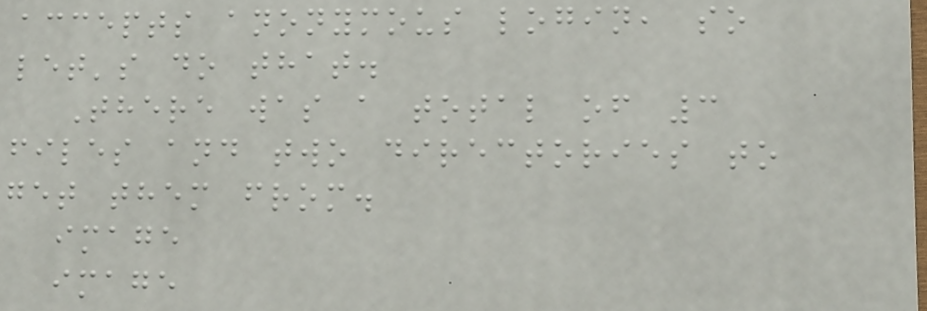accepts anonymous login, so
let's do that.
There was a total of 3
files and two directories to
get them from.
image
image
